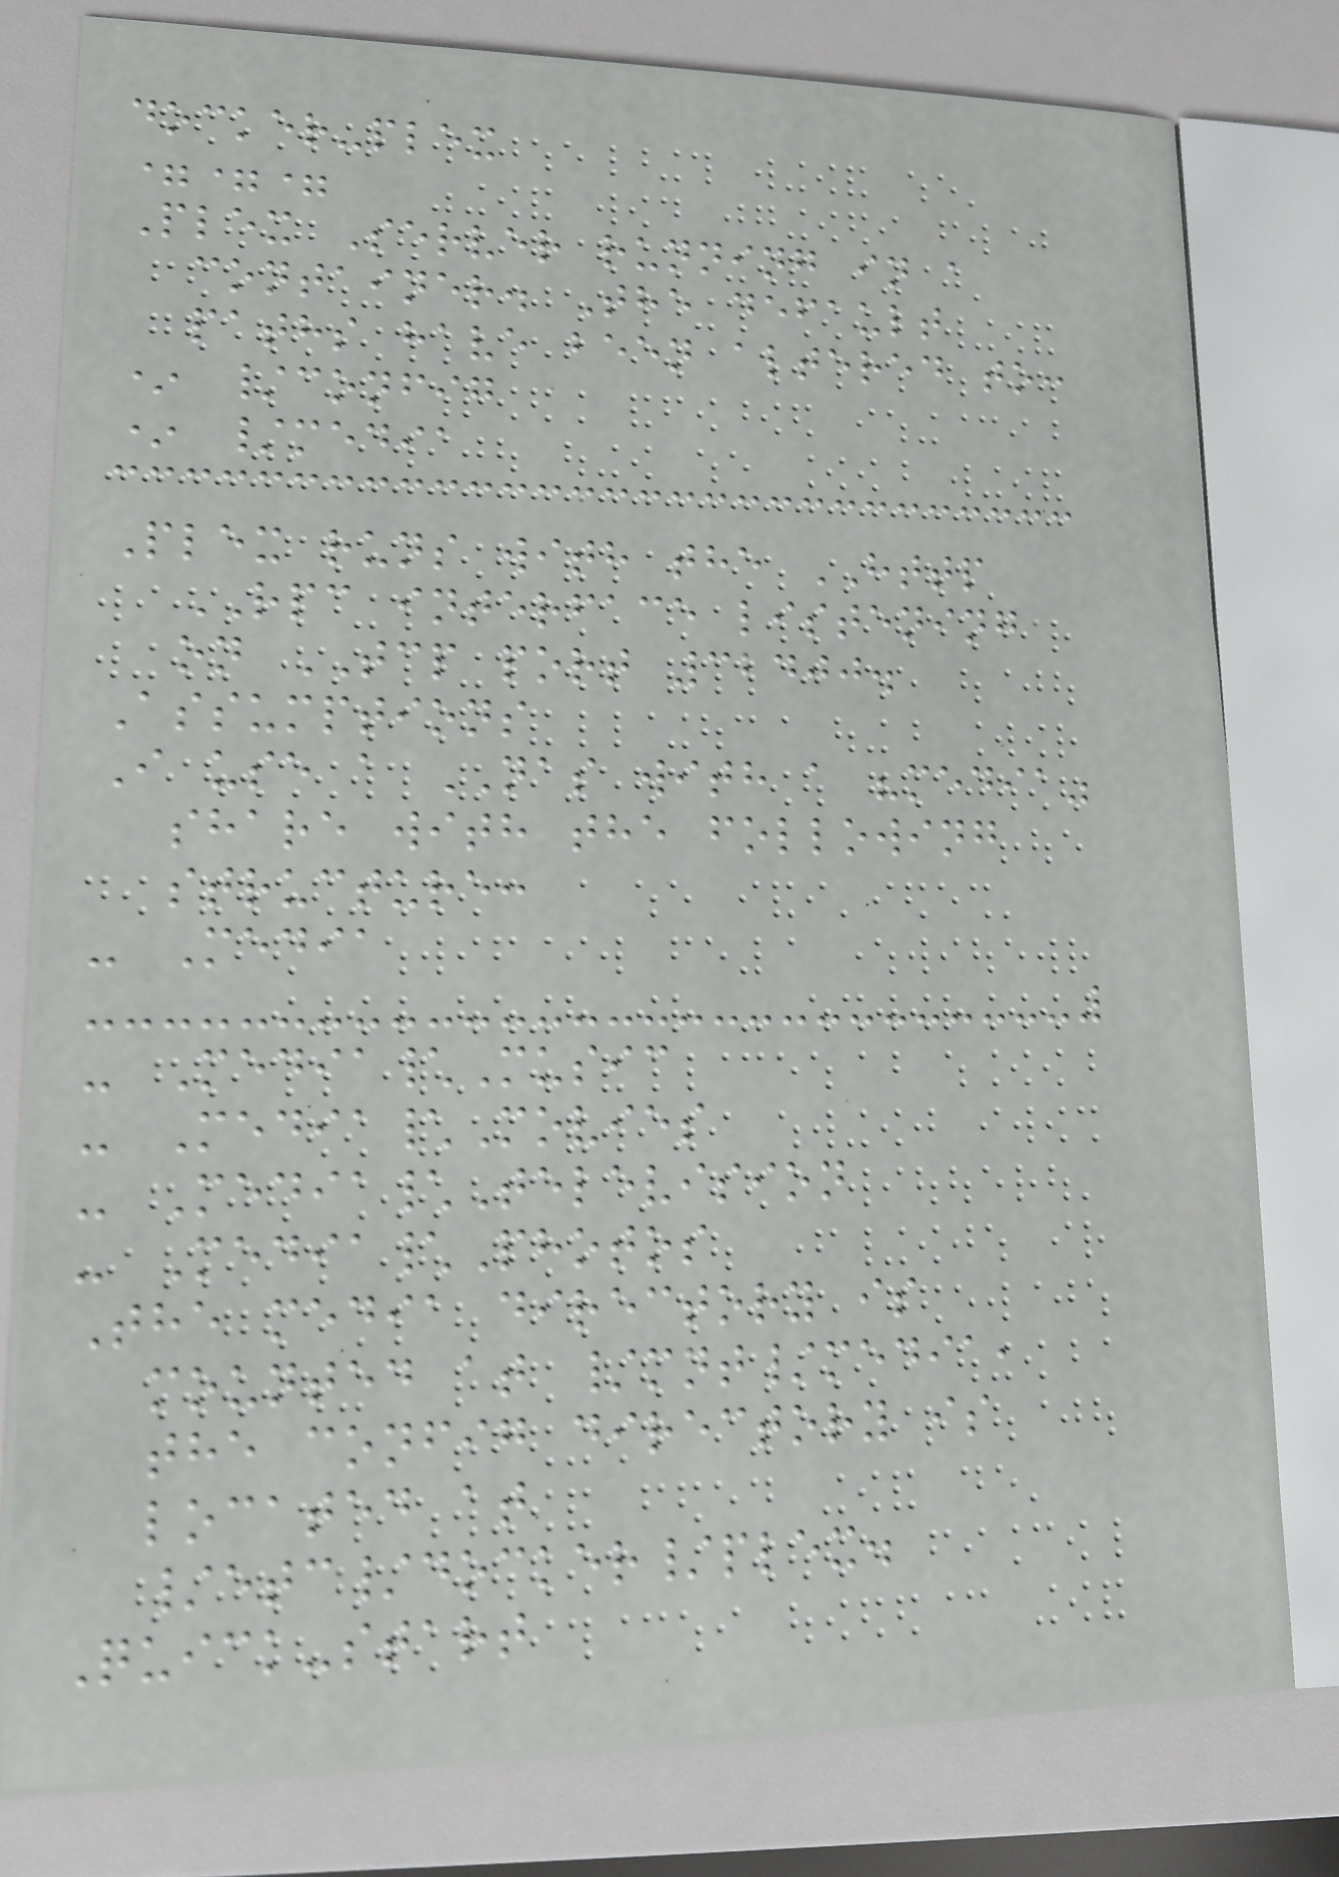docker-plex
===
Plex Server running in a
container. The default
paths have been altered to:
* /config
* /media
Plex runs with the HTTP
RPC interface listening
on TCP port 32400.
Assumptions
I use a NAS with a "media"
share with the following
structure:
- Media
- Media\Music
- Media\Movies
- Media\Television
- Media\Photos
The media directory is
mounted at /mnt/media,
the config directory is
located at
/etc/docker/plex.
Quick-start
